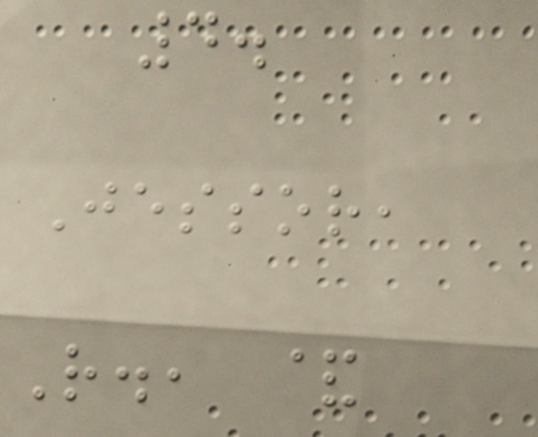4.
Jessor,
R., &
